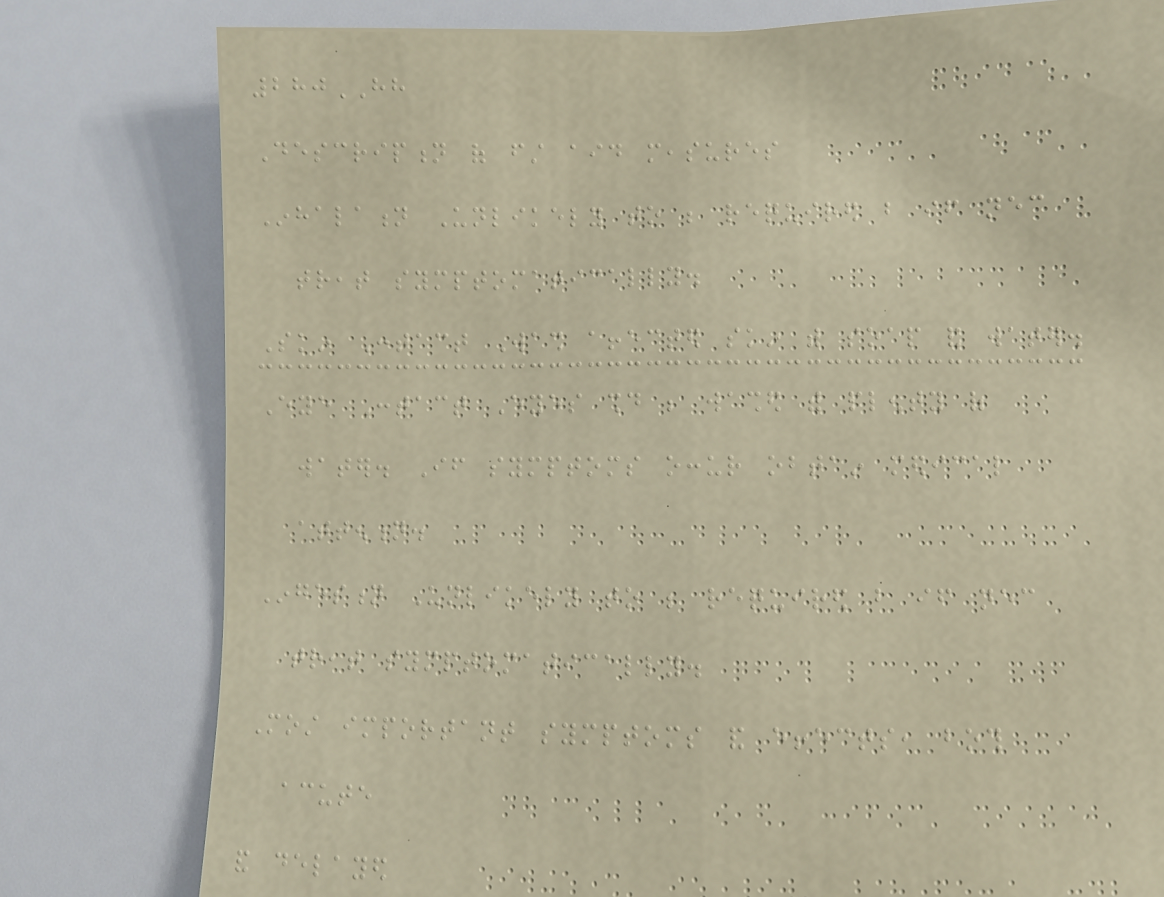280HH
Description of first aid measures
Inhalation Unlikely to be required but if necessary
treat symptomatically.
Skin Contact Wash affected skin with soap and water.
Eye Contact Eyes should be washed with plenty of
water. If symptoms occur obtain medical
attention.
Ingestion Unlikely to be required but if necessary
treat symptomatically.
Most important symptoms and effects, both
acute
and delayed
